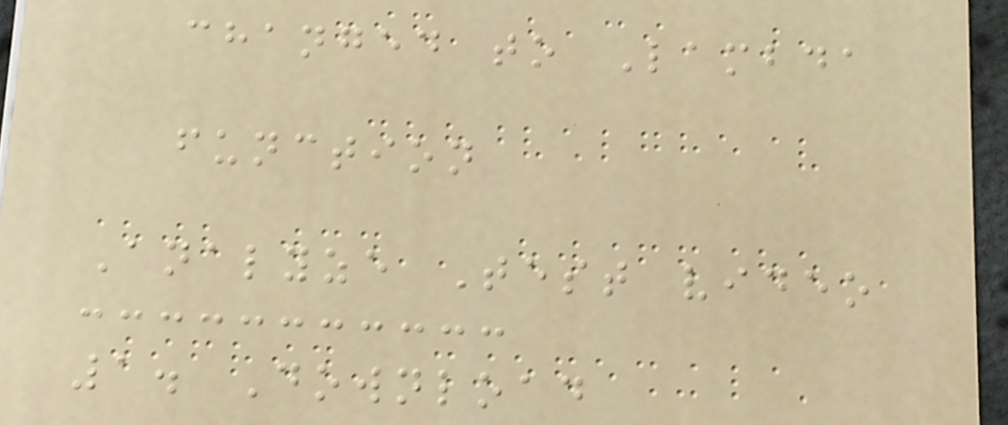changed to Lambda
function
Analyze Test video
1. Download
